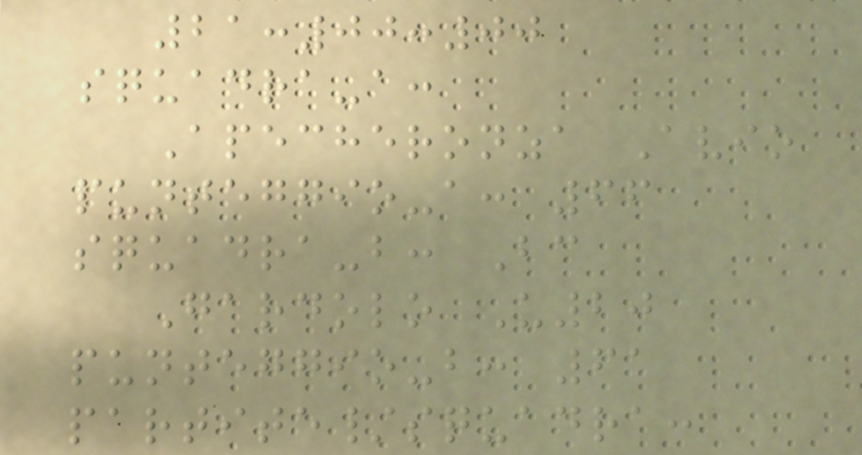21:00:00
squadra-a:
Apecheronza Avio
punteggio-a: 66
squadra-b: Bc
Gardolo U20
punteggio-b: 61
partite/squadra:
